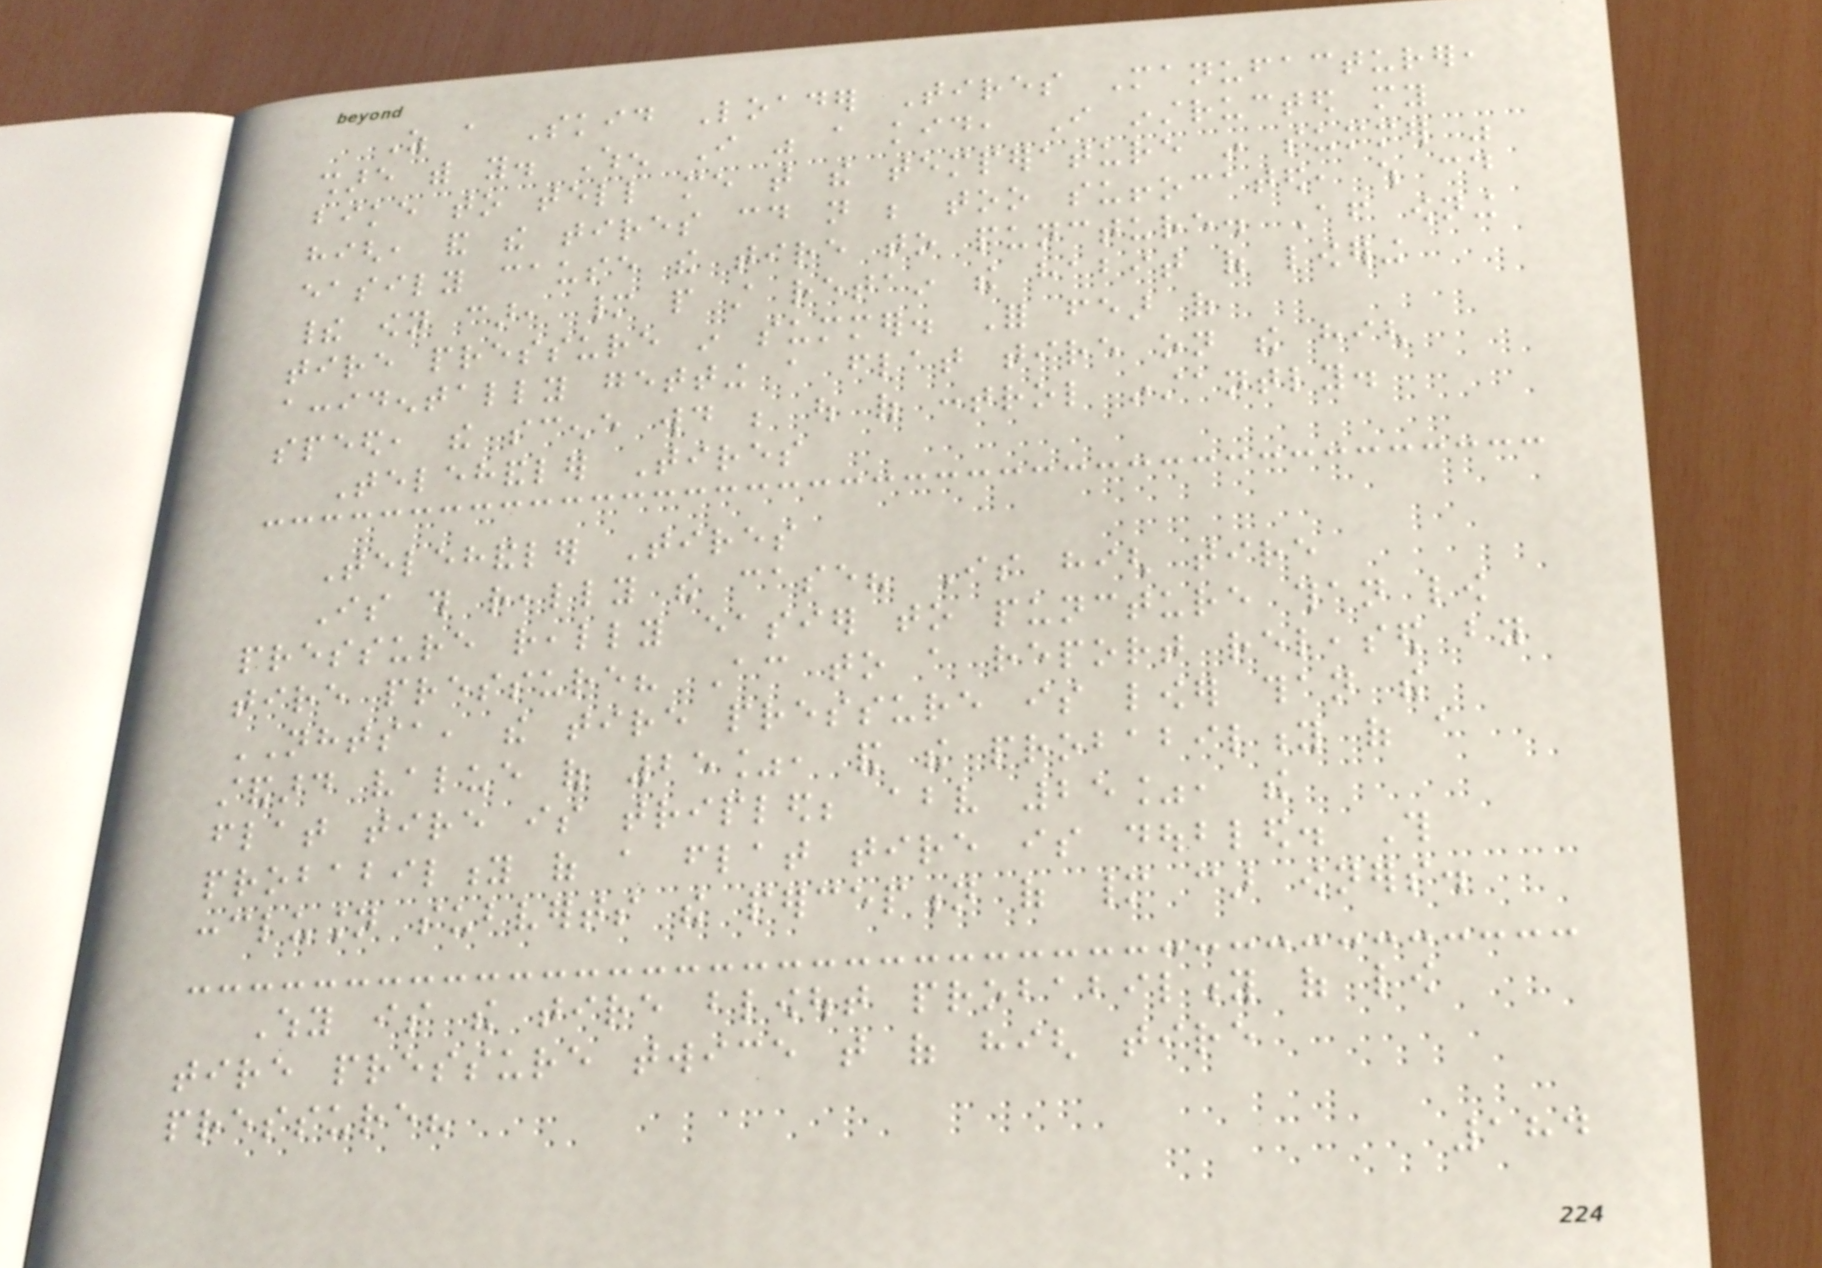As a Skid Loader Tires Manufacturer,
share with you. When I was a kid, I instructed my
bike to tell me that the temperature in summer was
high, and the tires could not be too suffocated, which could
easily cause the tire to puncture. After owning
their own car, many people still retain the habit of lowering
tire pressure in summer. For fear of
accidentally getting a flat tire on the high
speed, the scene would be out of control instantly.
Telehandler Tires
Telehandler Tires
Is this really the case? Is high tire
pressure really easier to puncture than low
tire pressure? According to a report released by
NHTSA, the tire pressure is lower than the
standard value of 25%, and the probability of a
flat tire is tripled; above 25%, the
probability of a flat tire is doubled. This
conclusion subverts the perception of many car owners.
Why is the tire blowout probability of low
tire pressure twice that of high tire
pressure?
184
